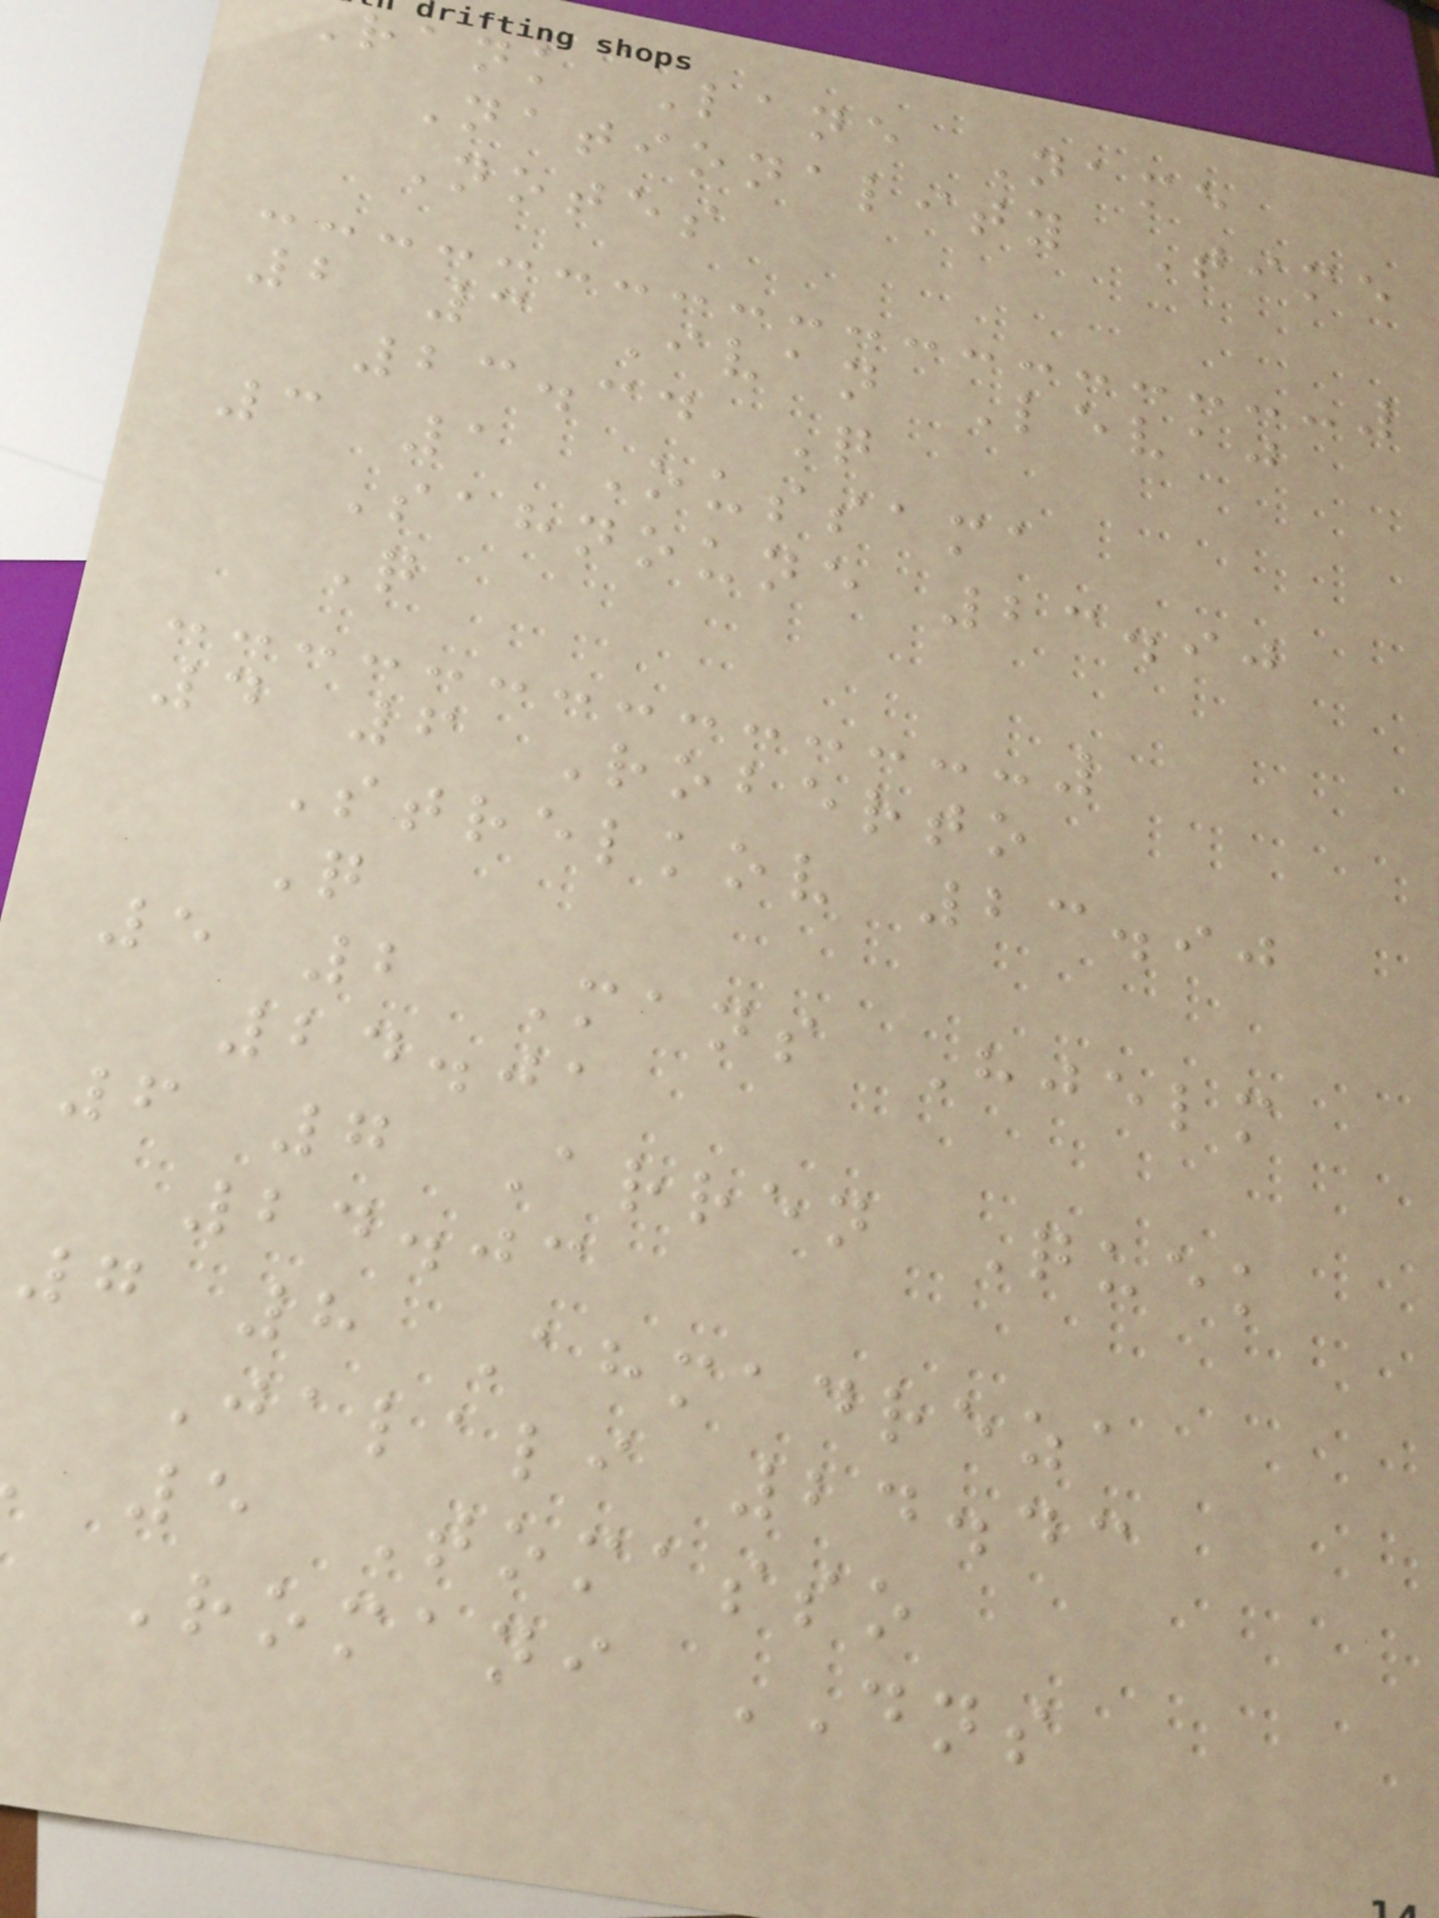rank Lane Name
Nationality Time
Notes
2 3 Ivan Levaj
23.34 Q
3 1 Oussama
Sahnoune 23.90
Q
4 6 Roberto
Strelkov 23.90
Q
5 2 Mans Hjelm
24.01
6 7 Arren Quek
24.03
7 8 Ahmadreza
Jalali 24.43
5 Tomasso
Romani DNS
